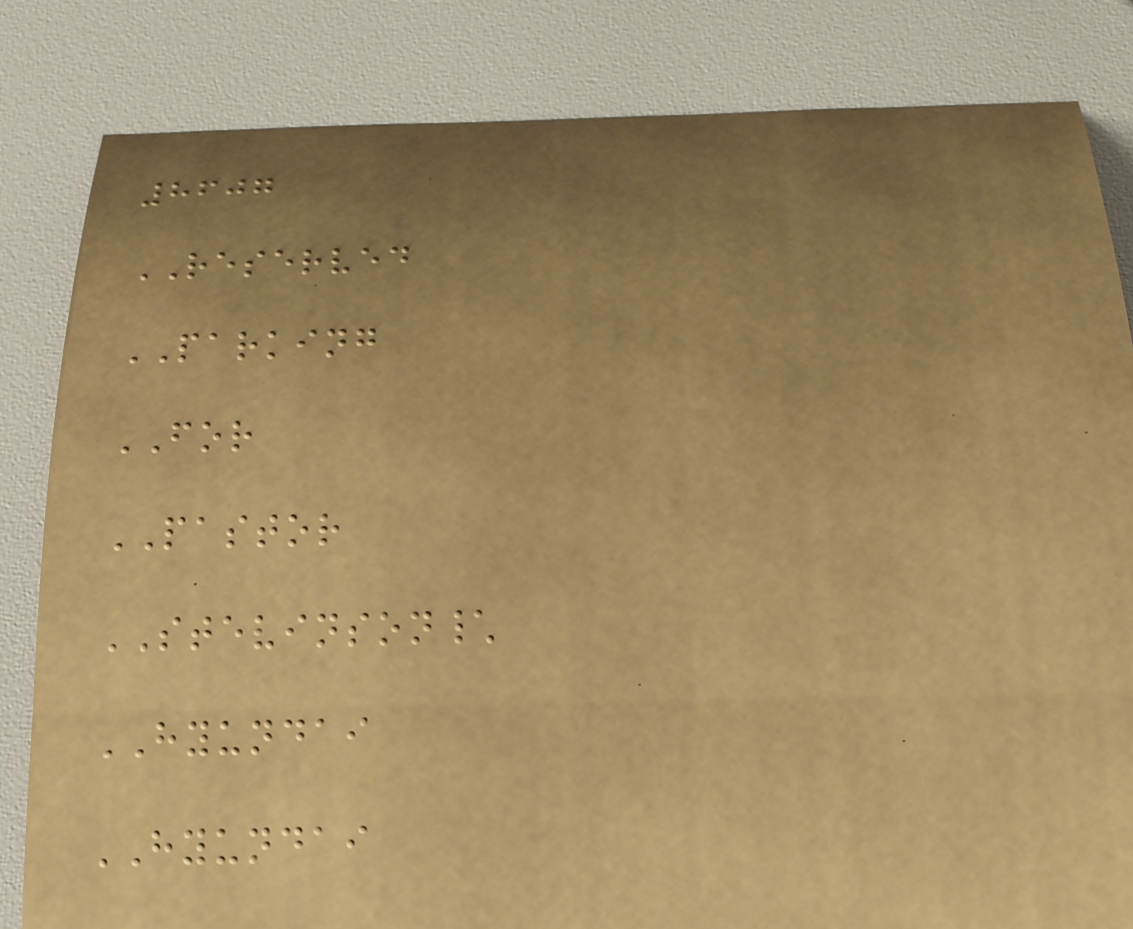8607
RESERVED
PARKING
FOR
PASTOR
STEVINSON\
HYUNDAI
HYUNDAI
